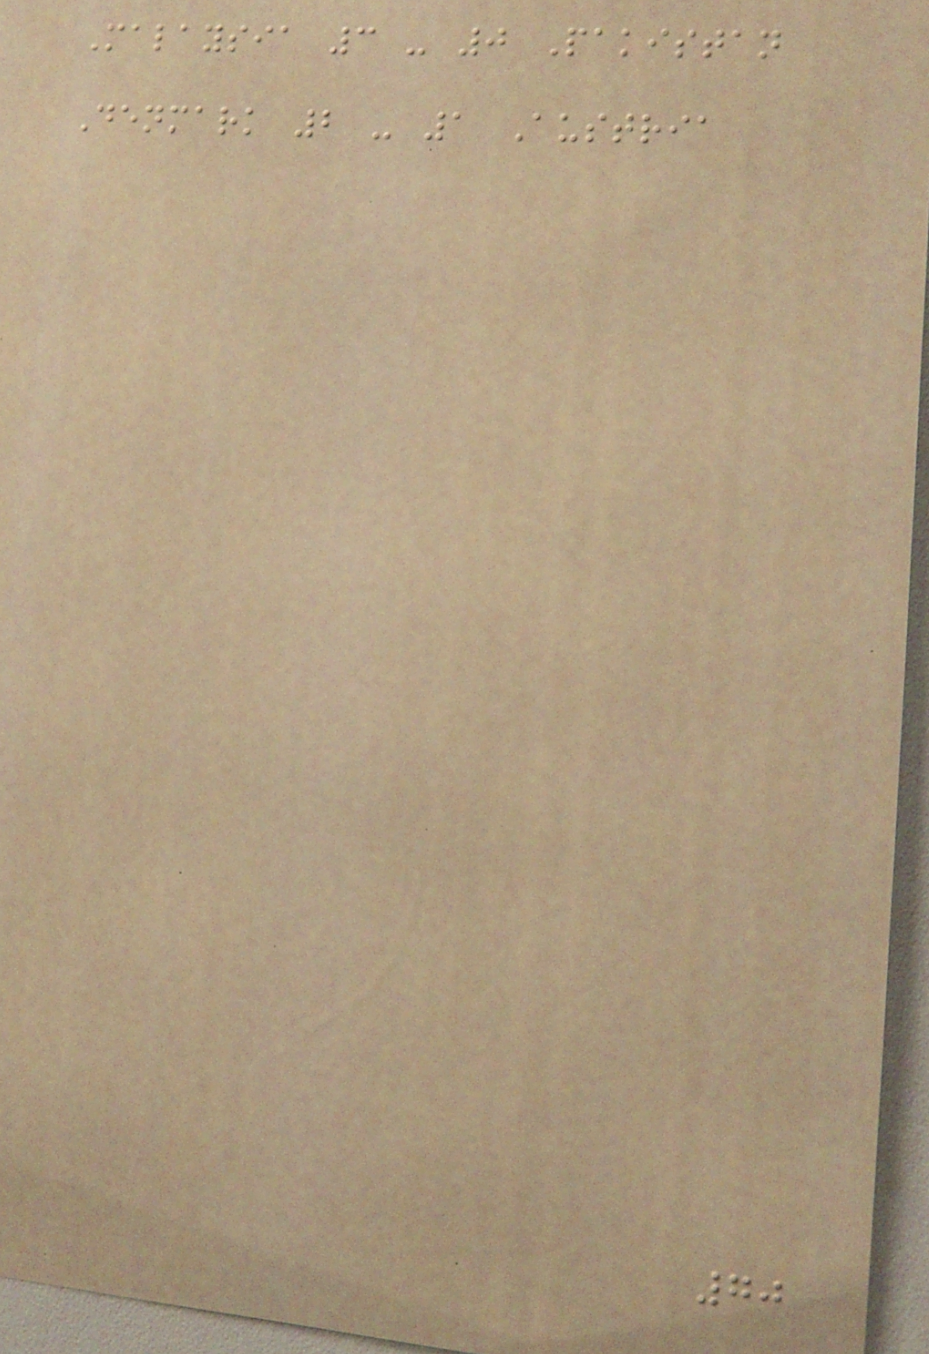Malaysia 3 - 0 Pakistan
Denmark 2 - 1 Austria
70
